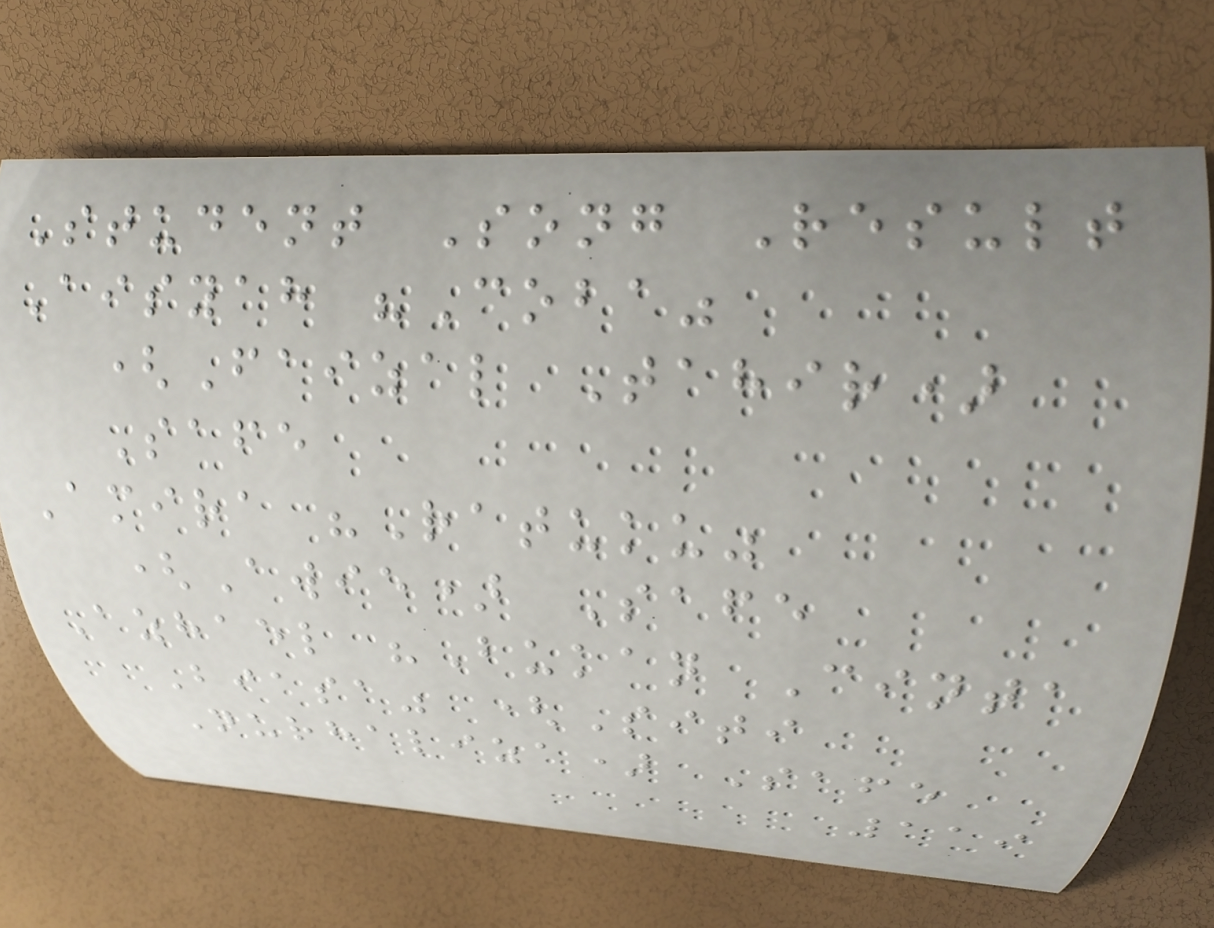Student Song Result
Aisyah "Coba"
(Faizal Tahir)
Safe
Amira "Ratuku"
(Awie) Safe
Azhael "Bukan Cinta
Biasa" (Siti
Nurhaliza) Safe
119
